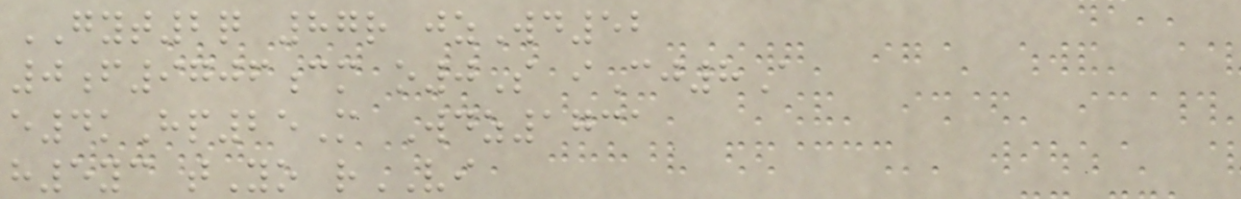GYT2q 87r jzWd52
0f9706cm o0S iCj8A
e4kHp25M Wdz1731
h5yc tYo rVI
